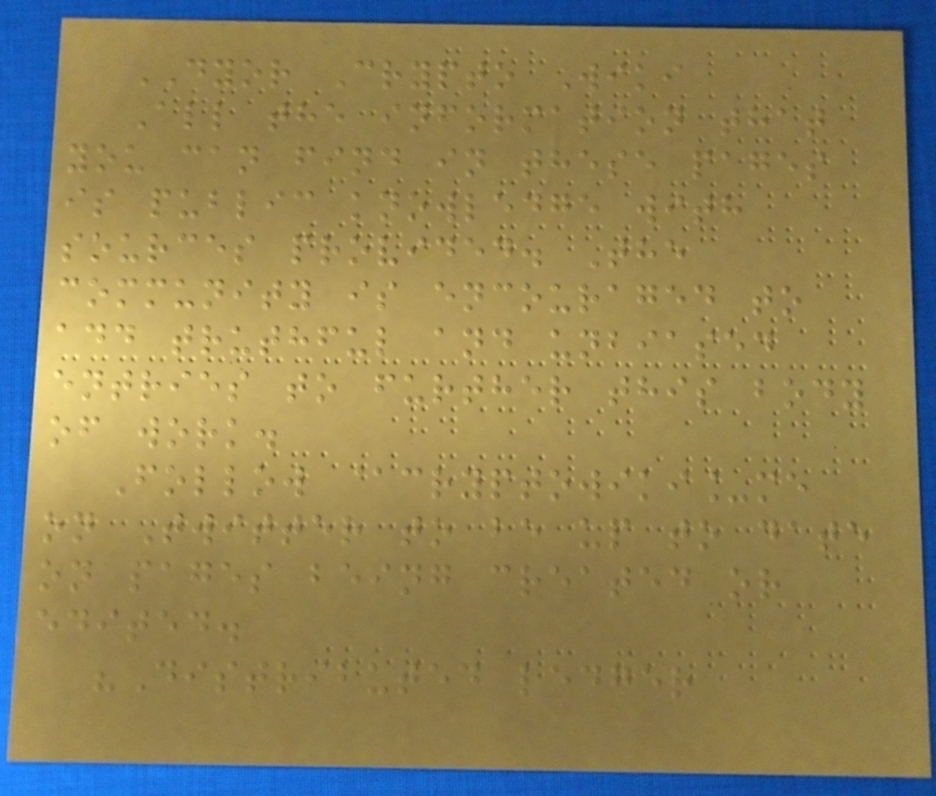DYOR Crypto Wiki
All the information that
you can find in these pages
is public knowledge with
sources provided. The
community is encouraged to
add truthful and unbiased
entries to further this body
of work.
Follow @cryptowiki_me
on Twitter to be up to date
on pages being created or
edited.
"Distributed ledger
